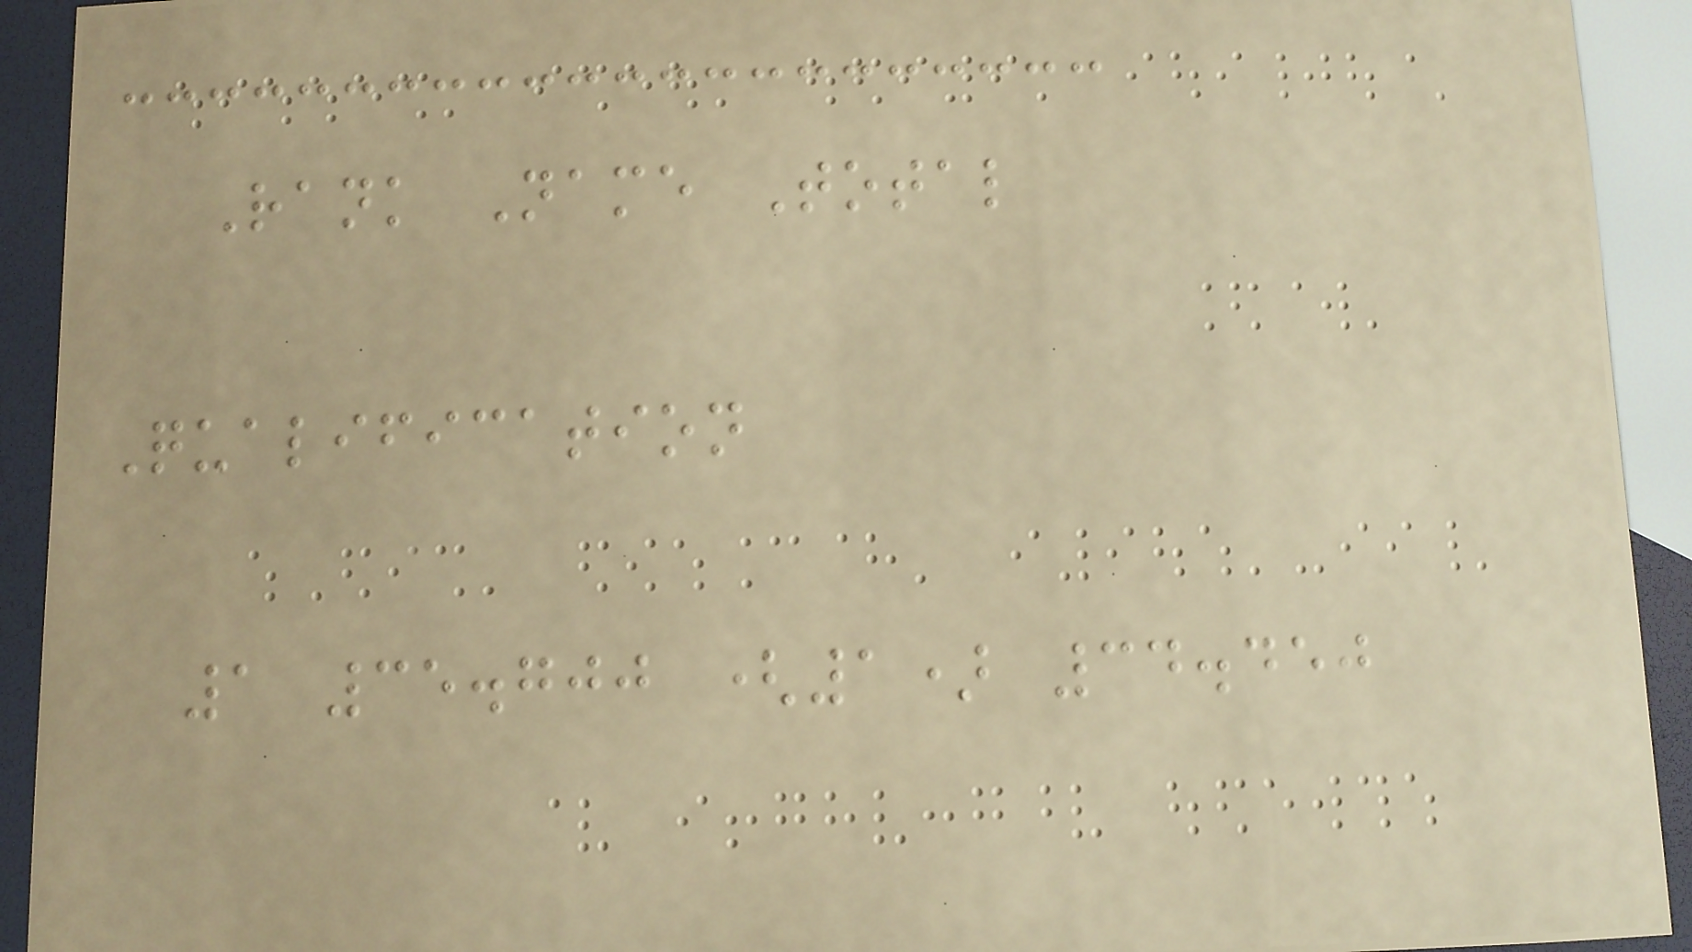Rank Name Total
Qualification
1 35.700 (1) 34.450
